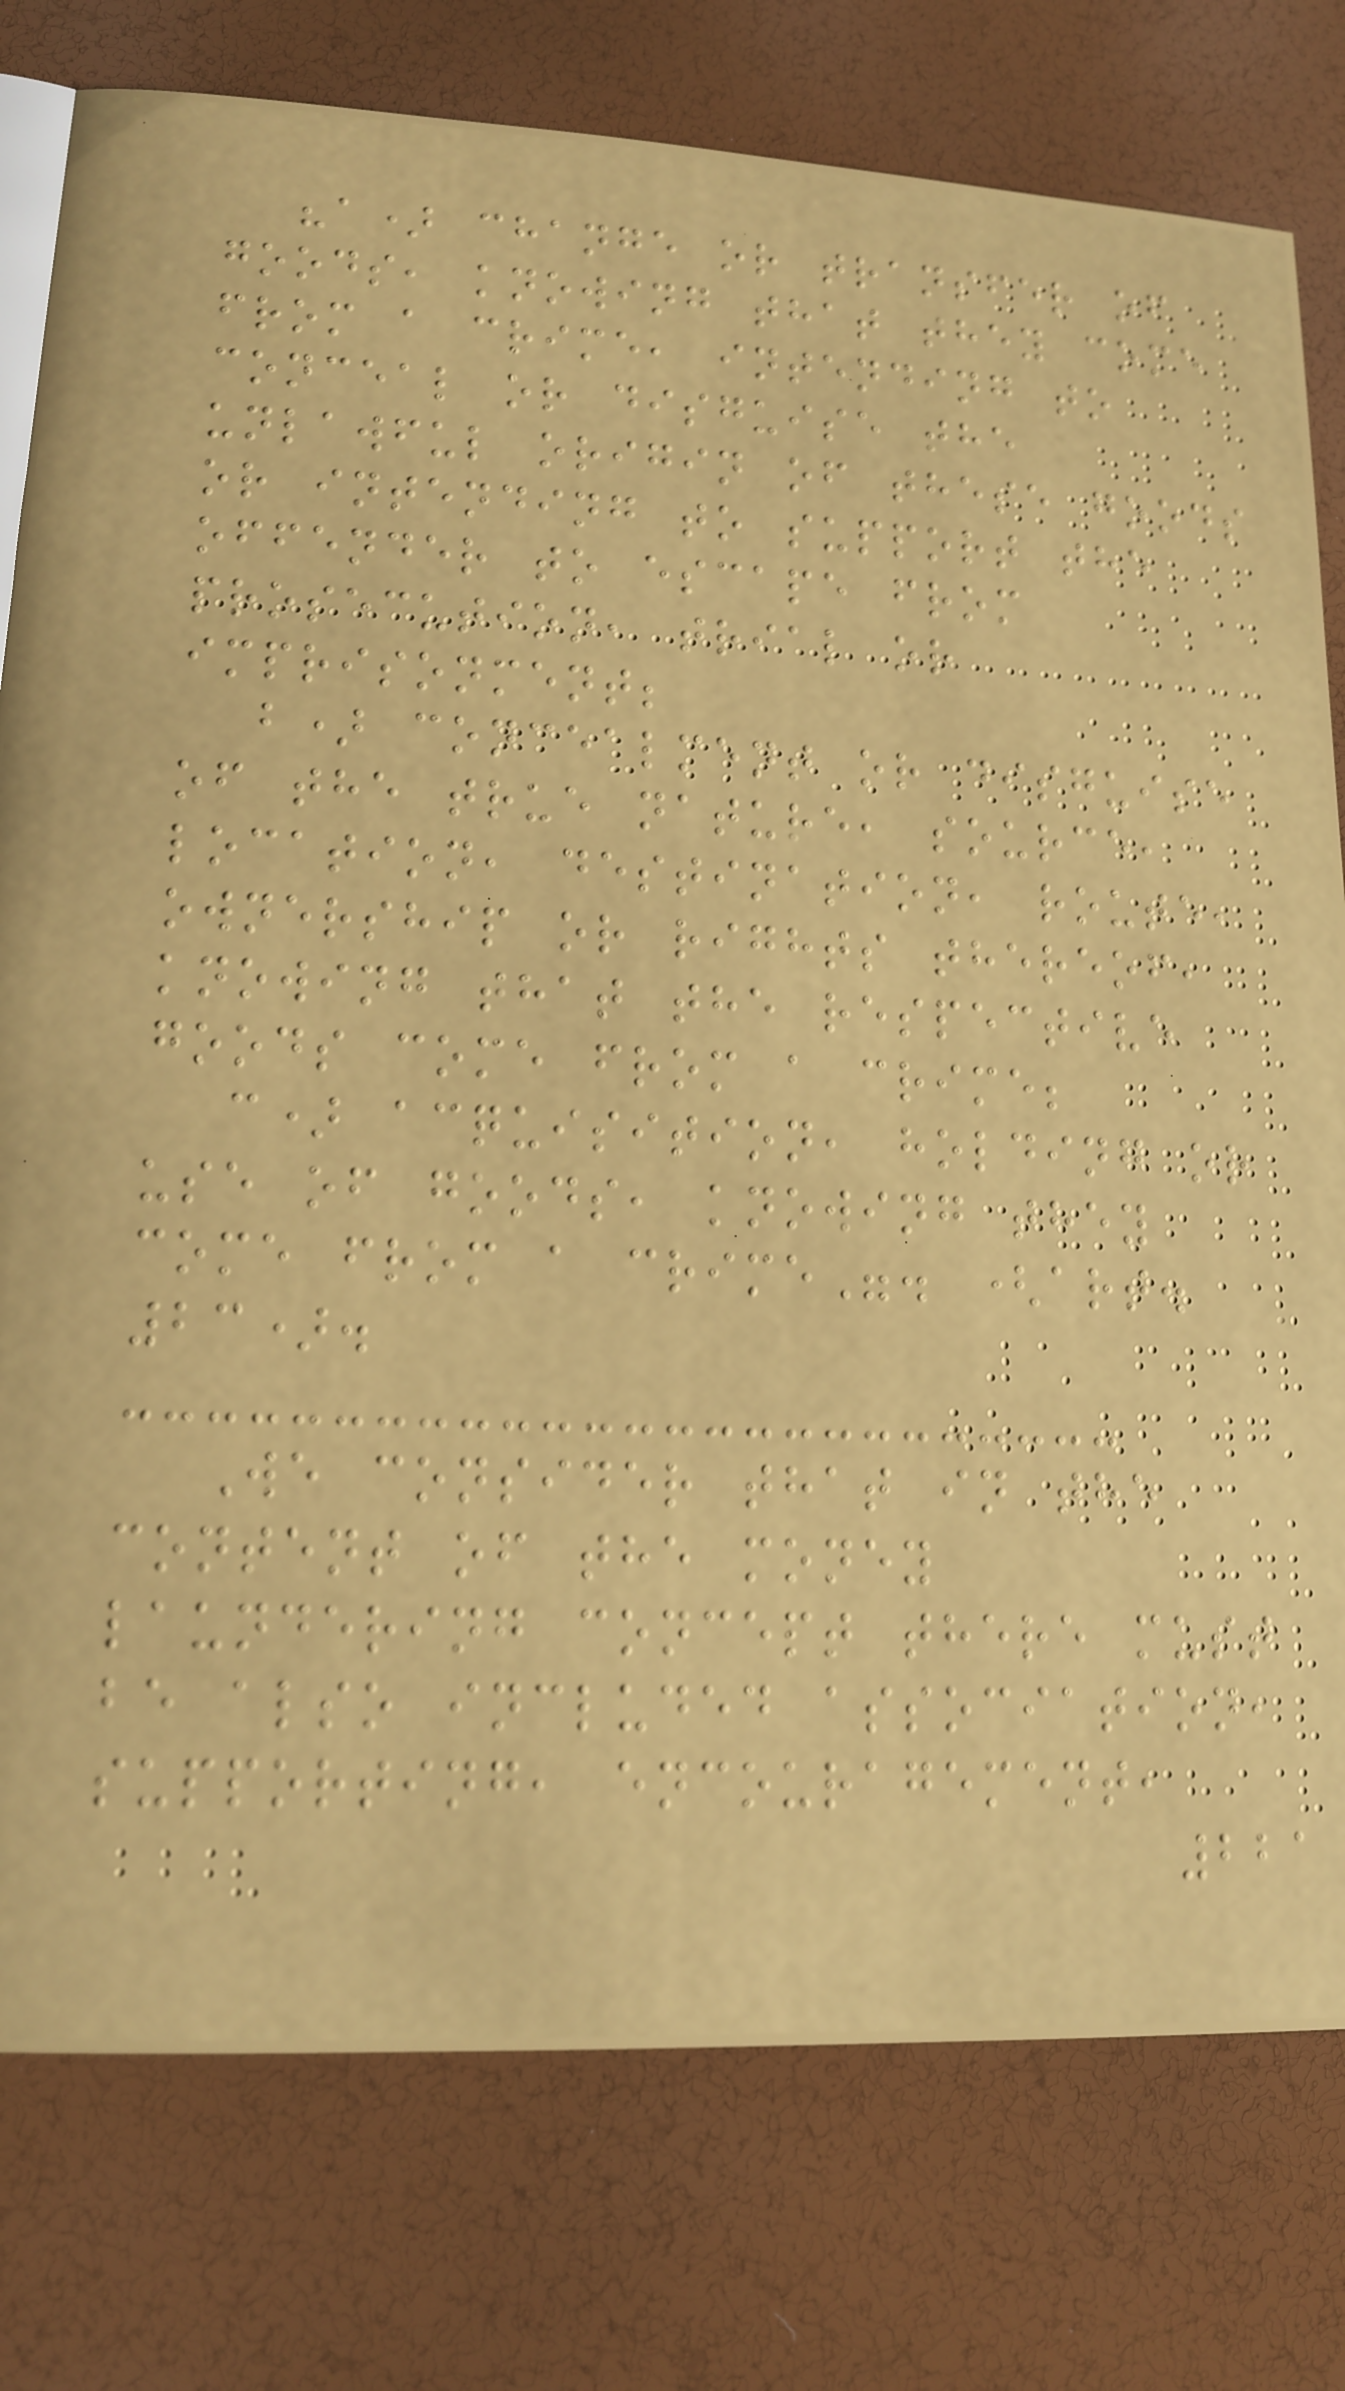"a) change or transfer of
goods, knowing that they come
from a crime, intending to
conceal or disguise the
unlawful origin of these goods
or intending to support the
offender to escape from
prosecution, trial or
imprisonment;
b) concealment or disguise
of the true nature, source,
location, destination, route,
ownership or rights thereof,
knowing that the respective
goods come from a crime;
c) acquisition, holding or
use of goods, knowing they
come from a crime". (art.
23).
We consider that in the
content of the money
laundering concept there must
be also included association,
supporting, encouragement,
221
